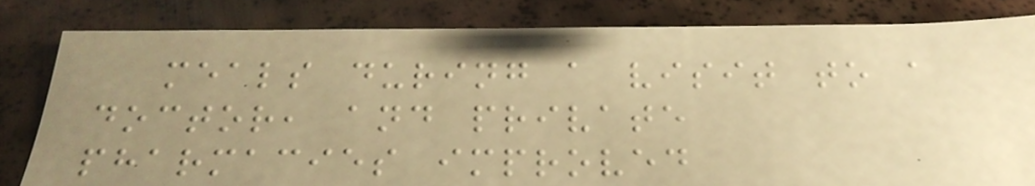meals during a visit to a
doctor, and private
pharmacies improved
